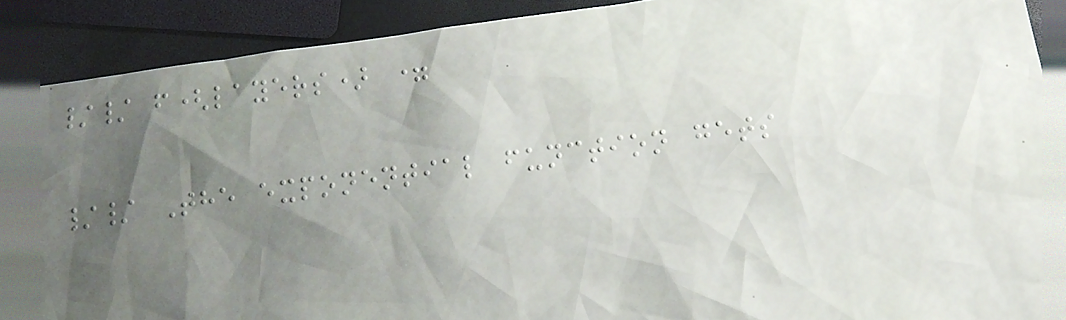// f(layers) =
// The exponential function gets
